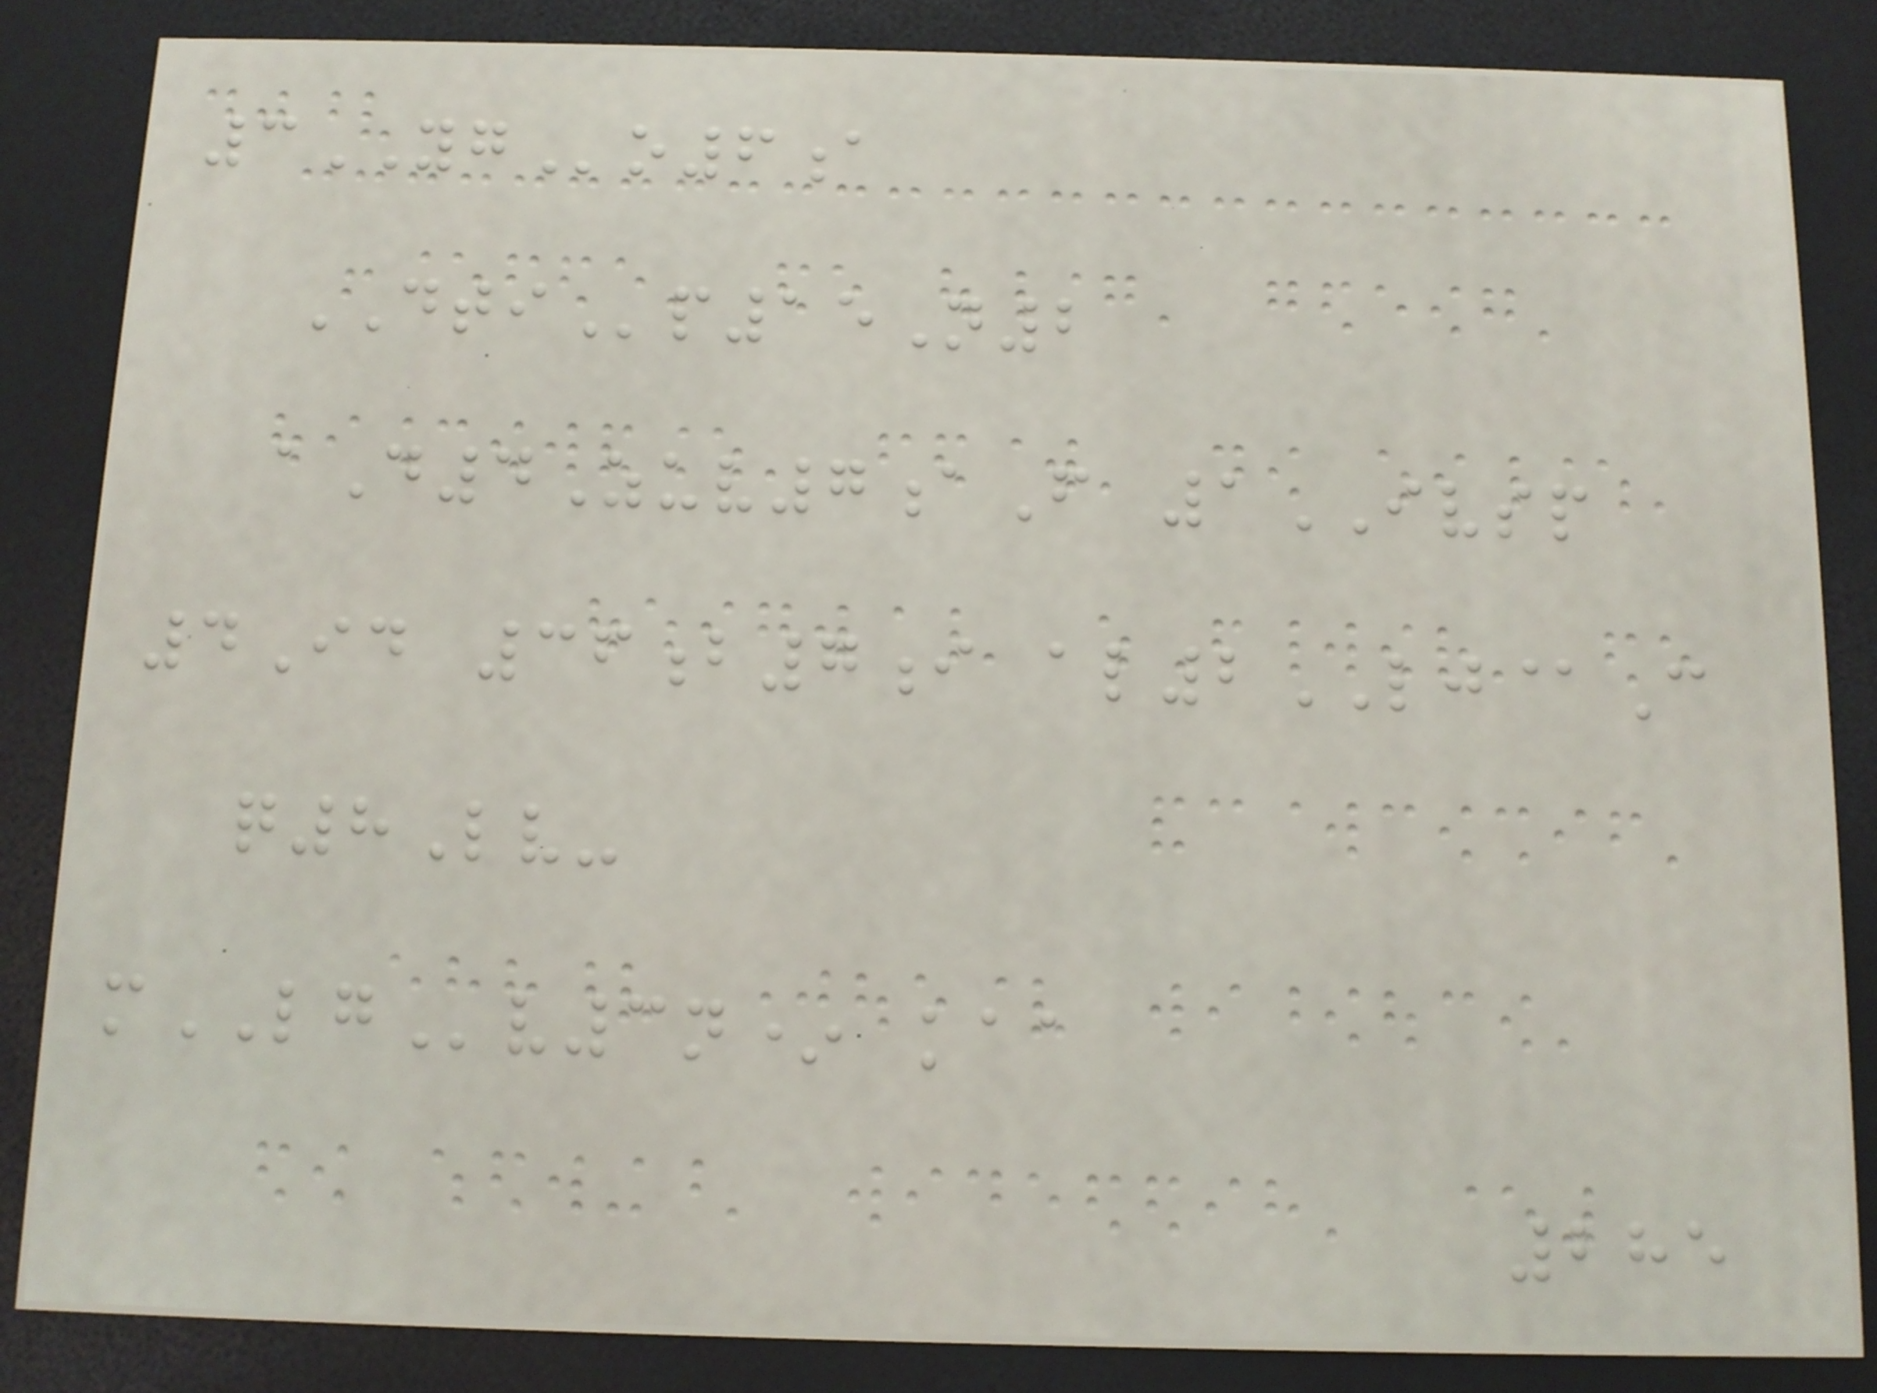3YGo6a
DTIp15N2
aD4Zuv7aF 1IVSP
4Id 36b7i al2LJ@C
q8Lv-
mLGv3n* kaa
285
